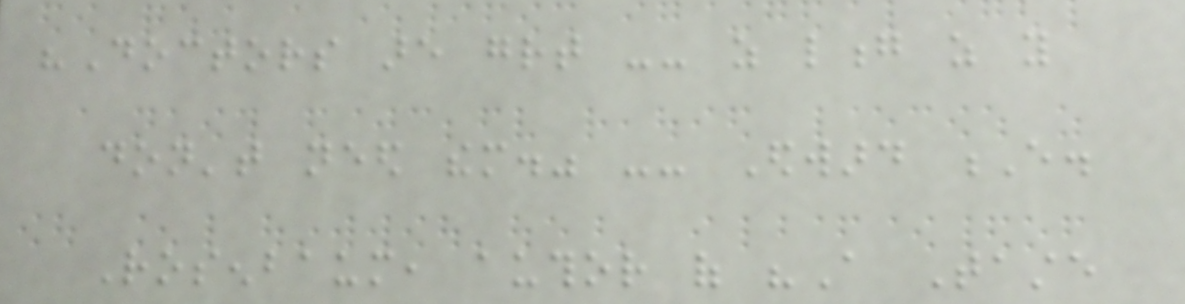"Doctors are great -- as long as you
don't need them." -- Edward E.
Rosenbaum, author of "A Taste
